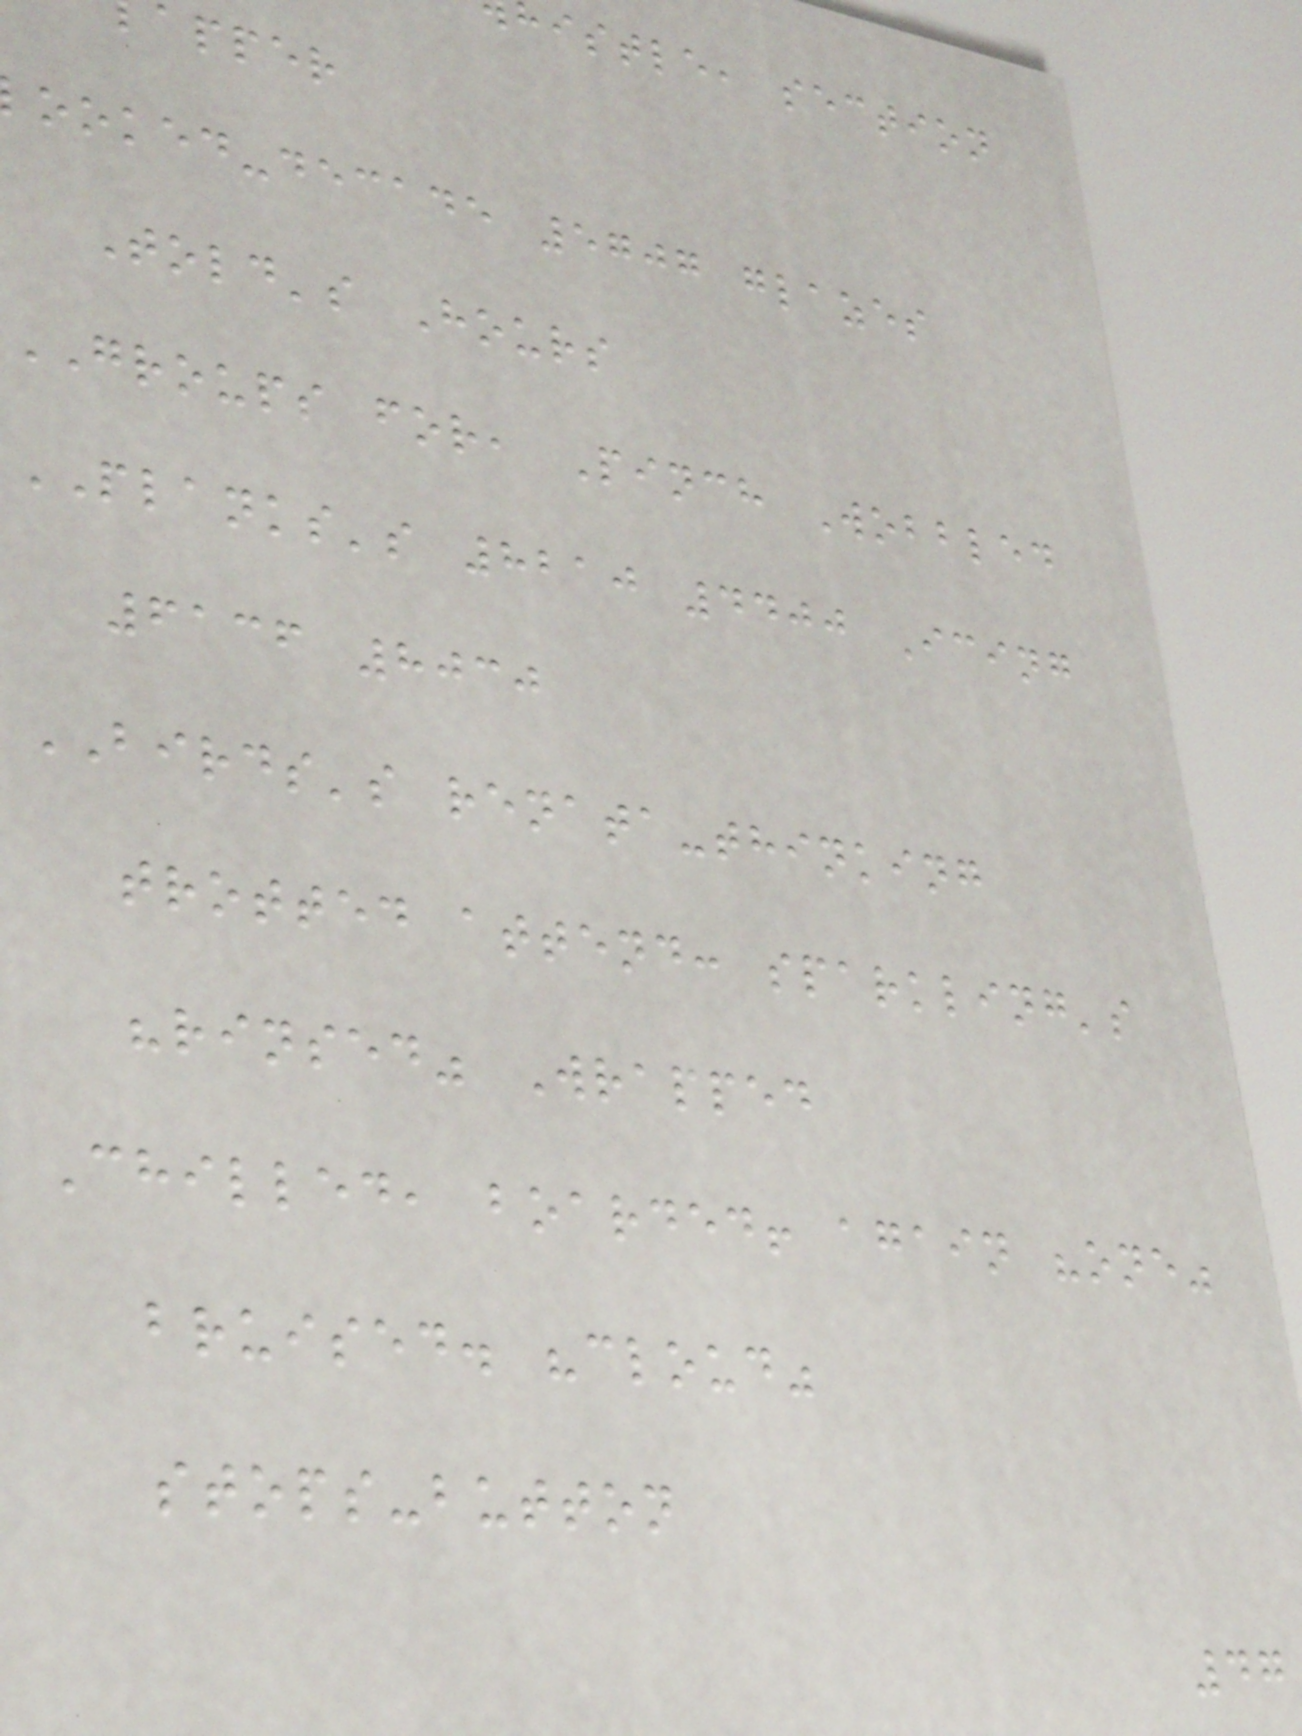histle, section
apper
ooked-decade 5707 glazes
Told's Hours
GROUPS for, Pinch Wobbled
PLANKS's 8210 4400 Icing
6136 8030
BIRDS's renata-thinking
trotted attend: sparkling's
"rinsed" Wrapped
Chilled, boarded! again "one"
bruised. "cloud"
stops-button
47
